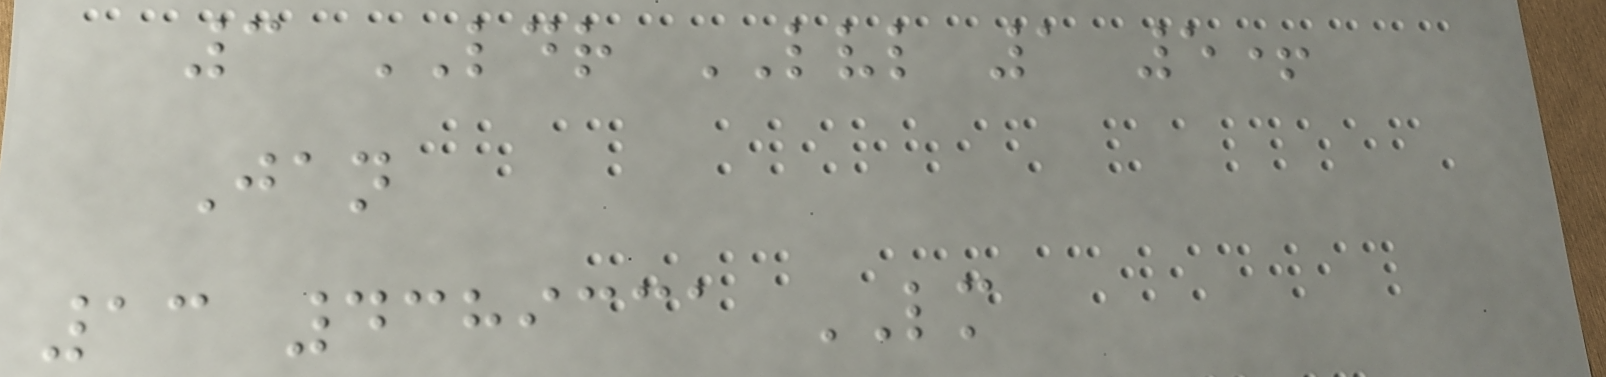3 LDR LVL 1 5+
Jan
13 4389331 LM
